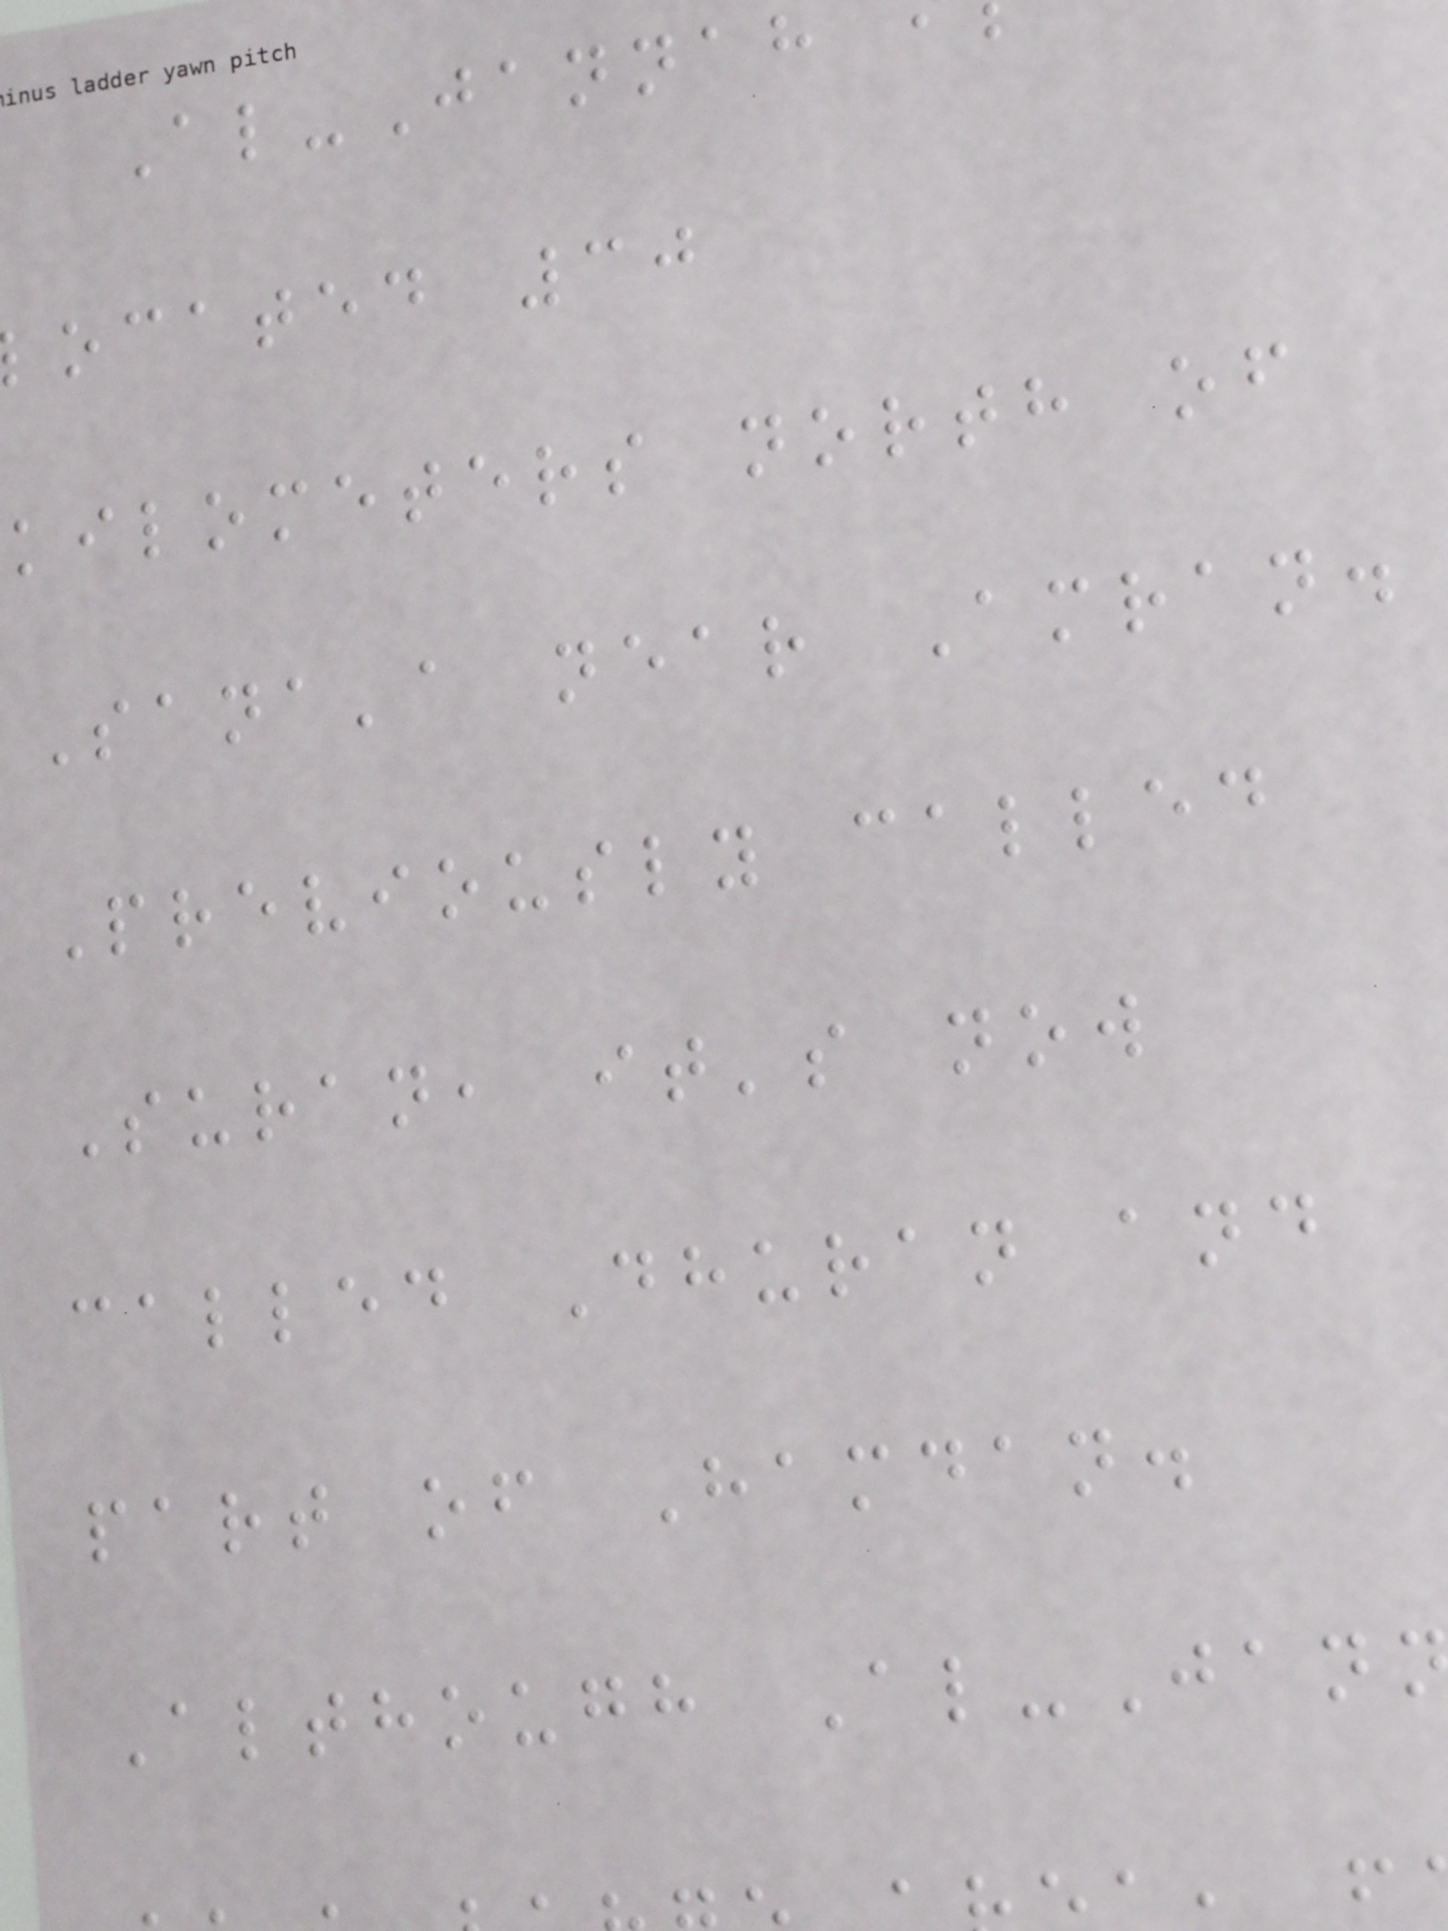Al-Jannah
ocated 30
kilometers north of
Sana'a near Amran.
Previously called
Suran, it's now
called Dhuran and
part of Hamdan.
Although Al-Jan
